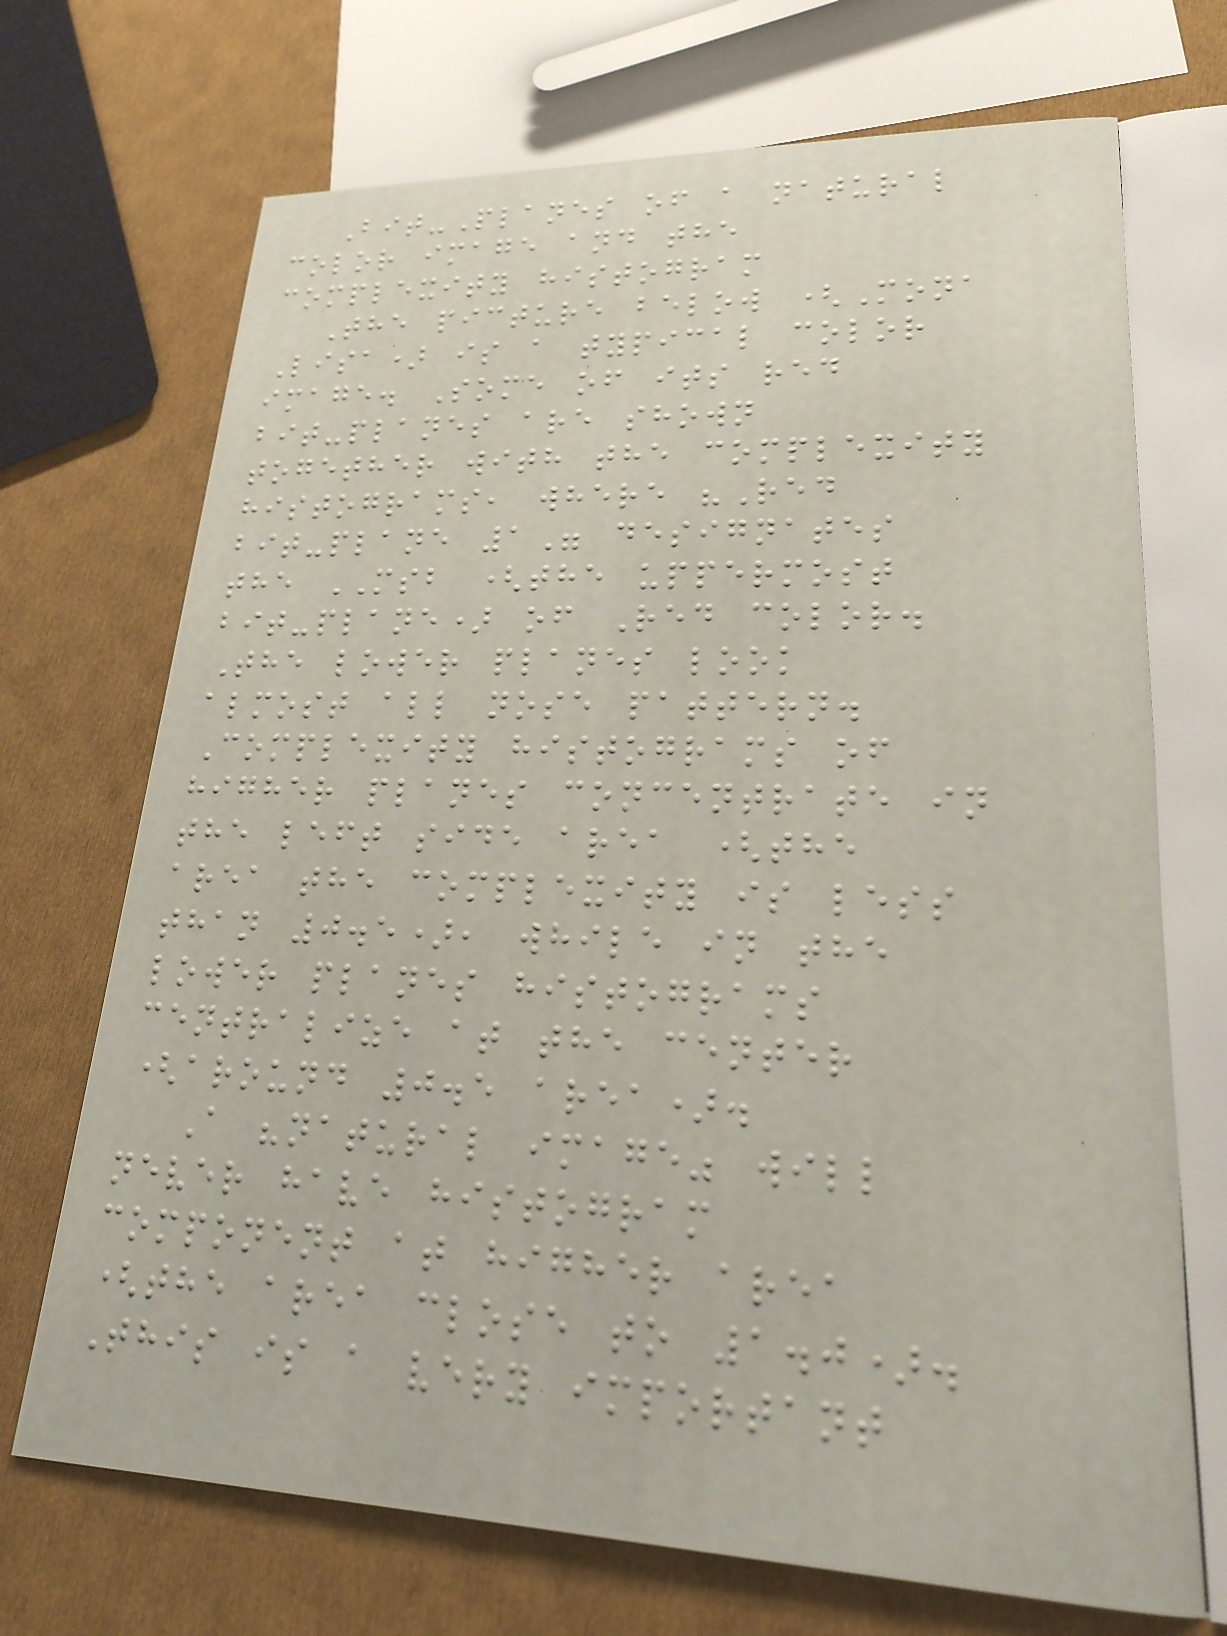Bit-Planes of a natural
color image and the
complexity histogram
The picture below (Mona
Lisa) is a typical color
image. Some of its red
bit-planes are shown
together with the complexity
histograms, where "Red
bit-plane 1" designates
the MSB (the uppermost
bit-plane) of Red color.
The lower planes look
almost all nose pattern.
Complexity histograms of
higher planes concentrate in
the left side area (the
area the complexity is less
than 0.5), while in the
lower planes histograms
centralize at the center
(around 0.5 area).
A "natural image" will
never have histogram
component at higher area
(the area close to 1.0).
This is a very important
